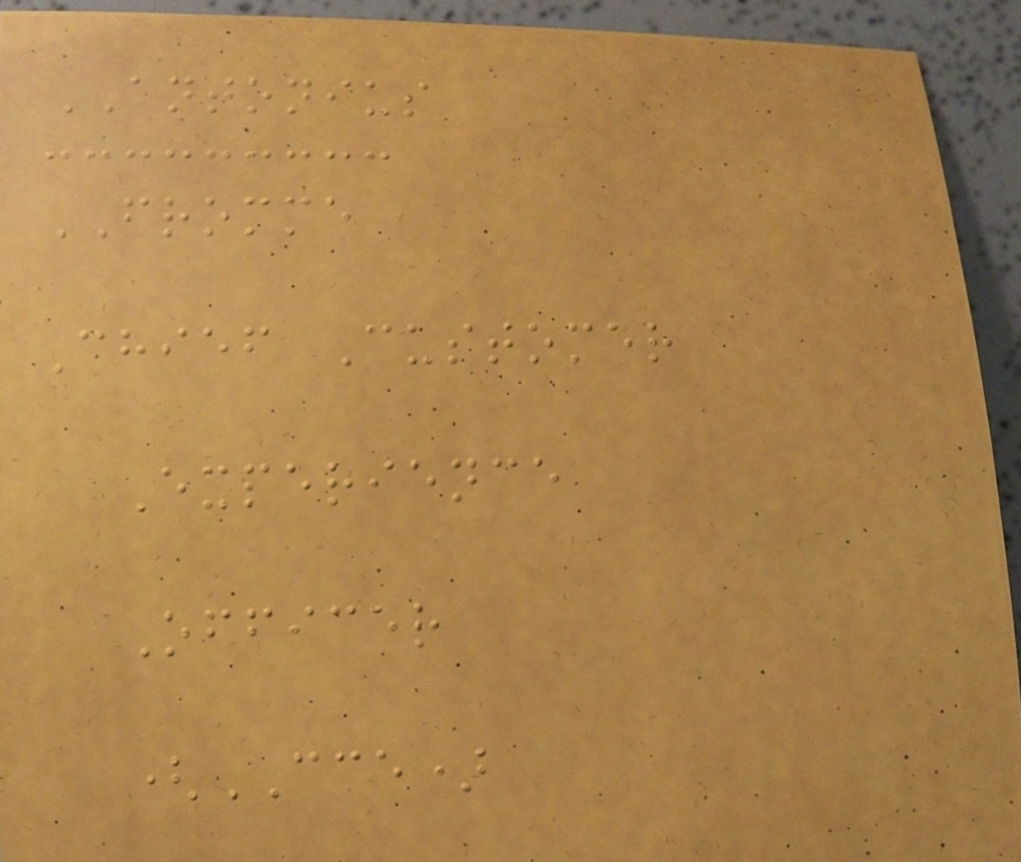ANTONIUS
FROMME
Chief Customer
Experience
Officer
(CCE)
